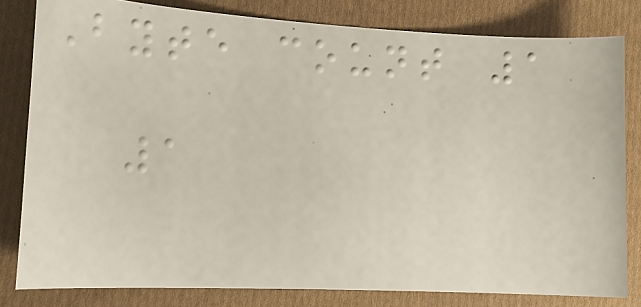Byte count 1
1
